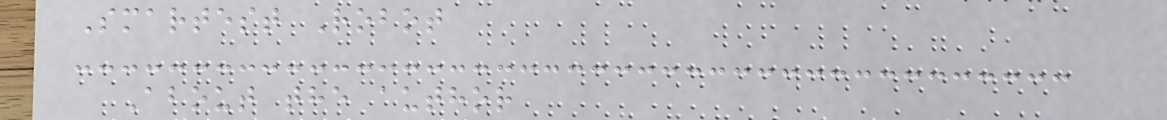Smartest Robot
About the author
